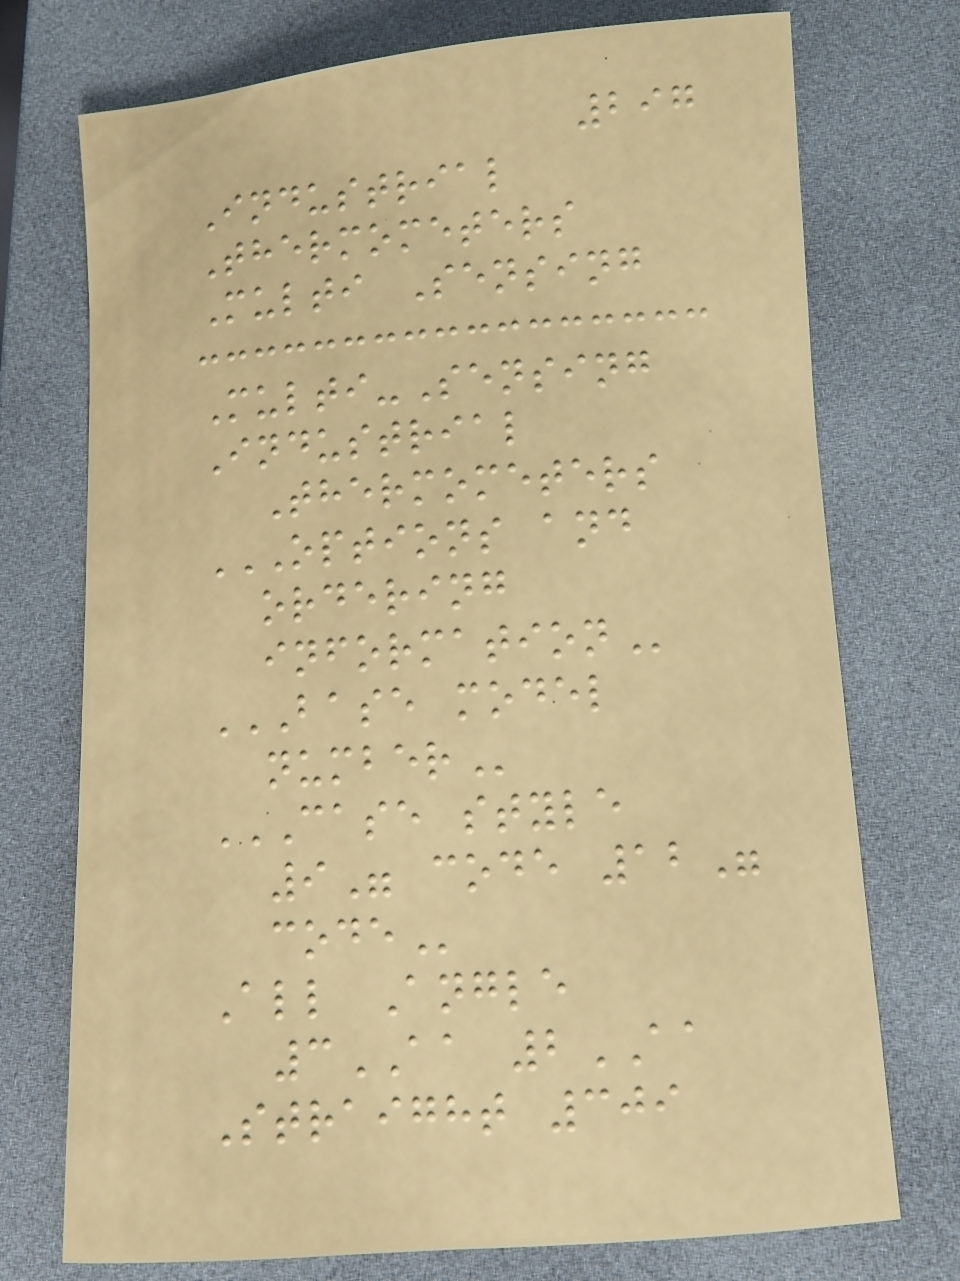297
Industrial
Thermometers
Multi Sensing
Multi-Sensing
Industrial
Thermometers
OPTIONS AND
ORDERING
INFORMATION
BASE MODEL
NUMBER
CASE STYLE
9" CODE 12"
CODE
All Angle
3AA 2AA
Straight 309
